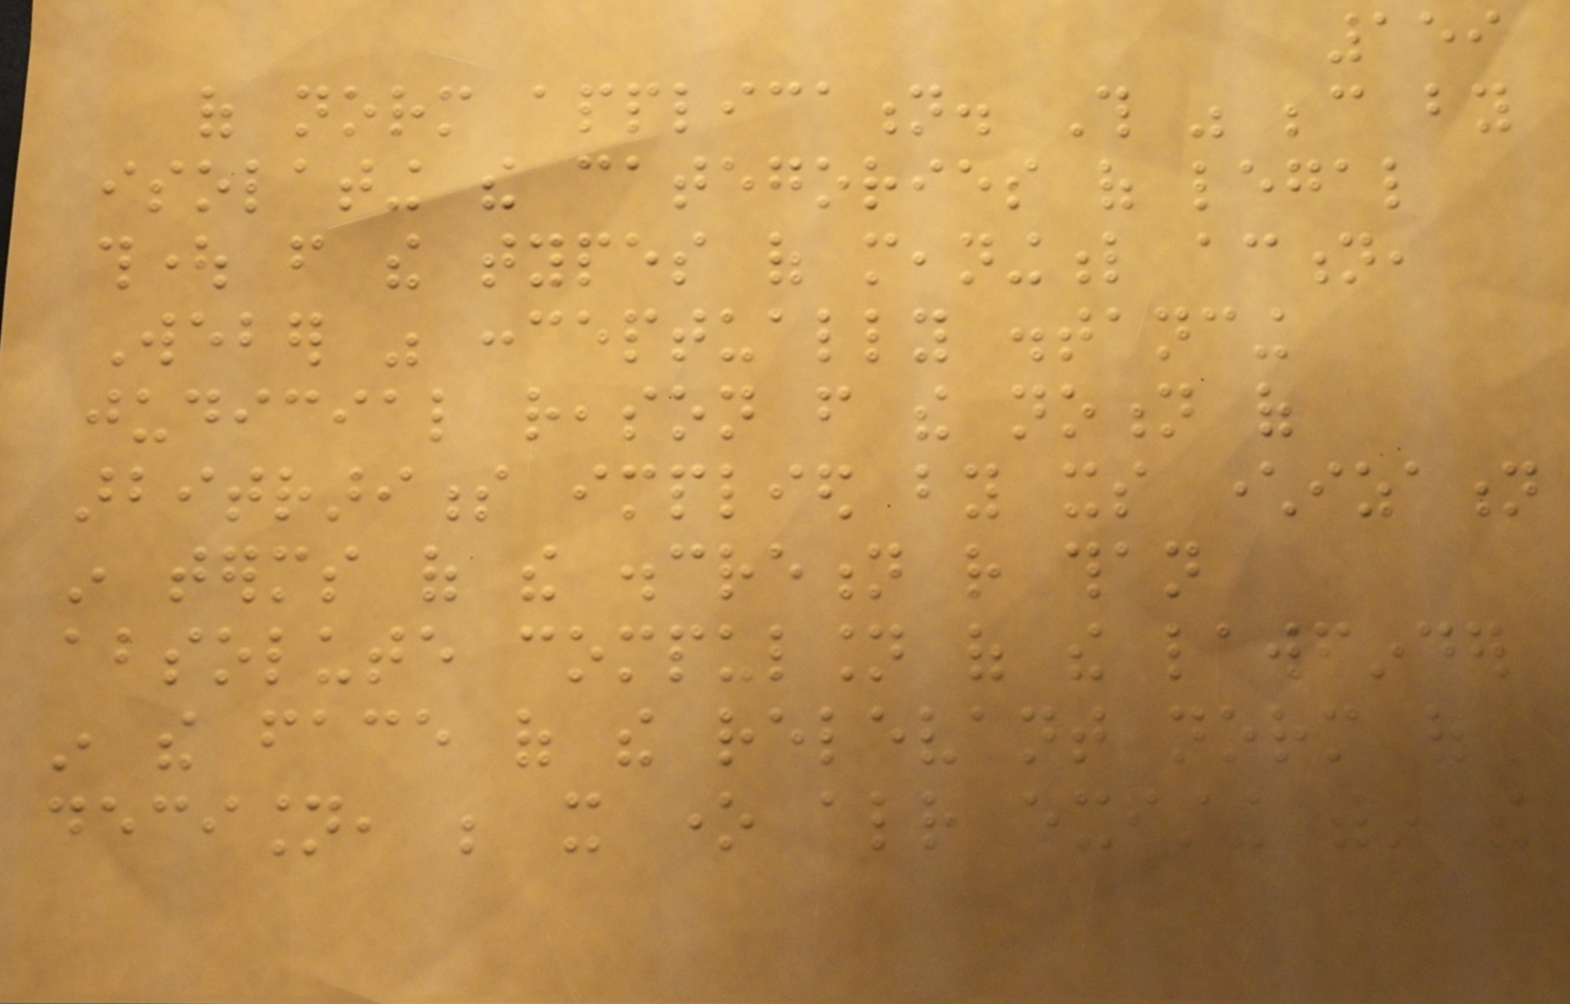159
of norm application. This was because by
isolating the categories of legal
thought from the types of meaningful action,
Weber was conceptually distancing
judicial reason from the notion of
arbitrariness implied by its characterization
in terms of the discretion rather than
absolute compulsion of the lawfinder
in the face of the relevant norm of
decision, be it one already existing within the
